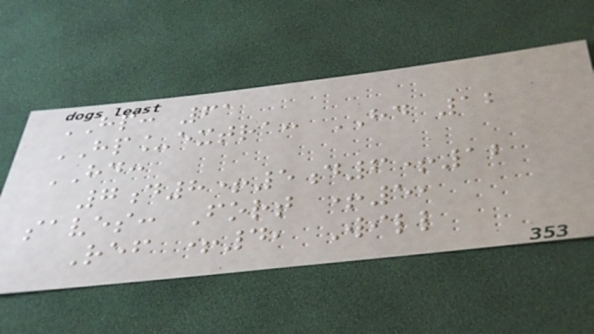HP: 61
HP_extra: HD 12
HD:
7d8+5d6+12
saves: Fort +5,
Ref +4, Will
